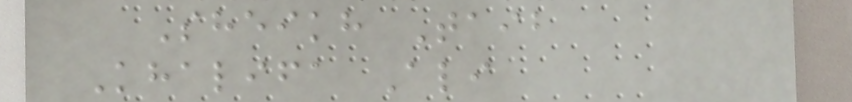Sheikh Taib
Khalifa Ali
